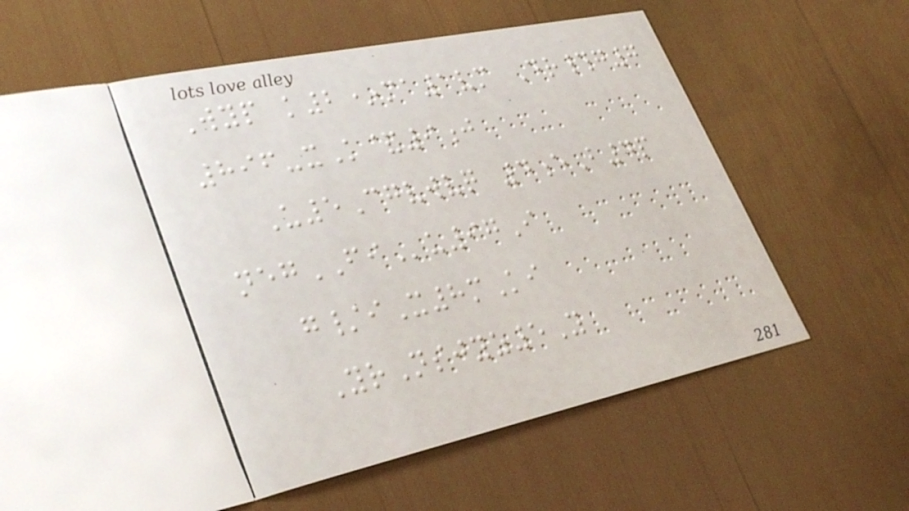Wyp k2*ma1vm Dr#g7
896-xK&9j
U5Cgvwvq 4eB4p
negFIu97I
g/iX8mKi
YrNsjyz5Y
